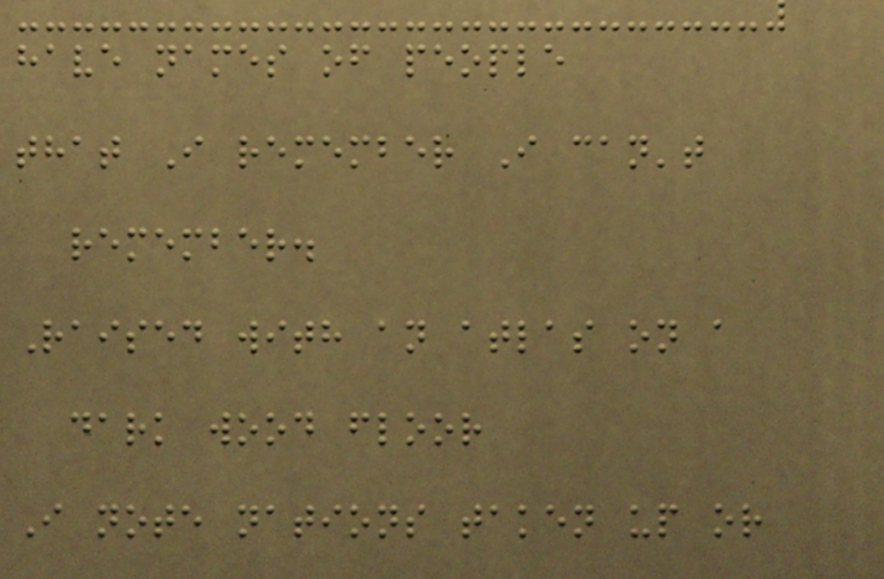have names of people
that I remember I can't
remember.
Raised with an atlas on a
dark wood floor
I note nations taken up or
